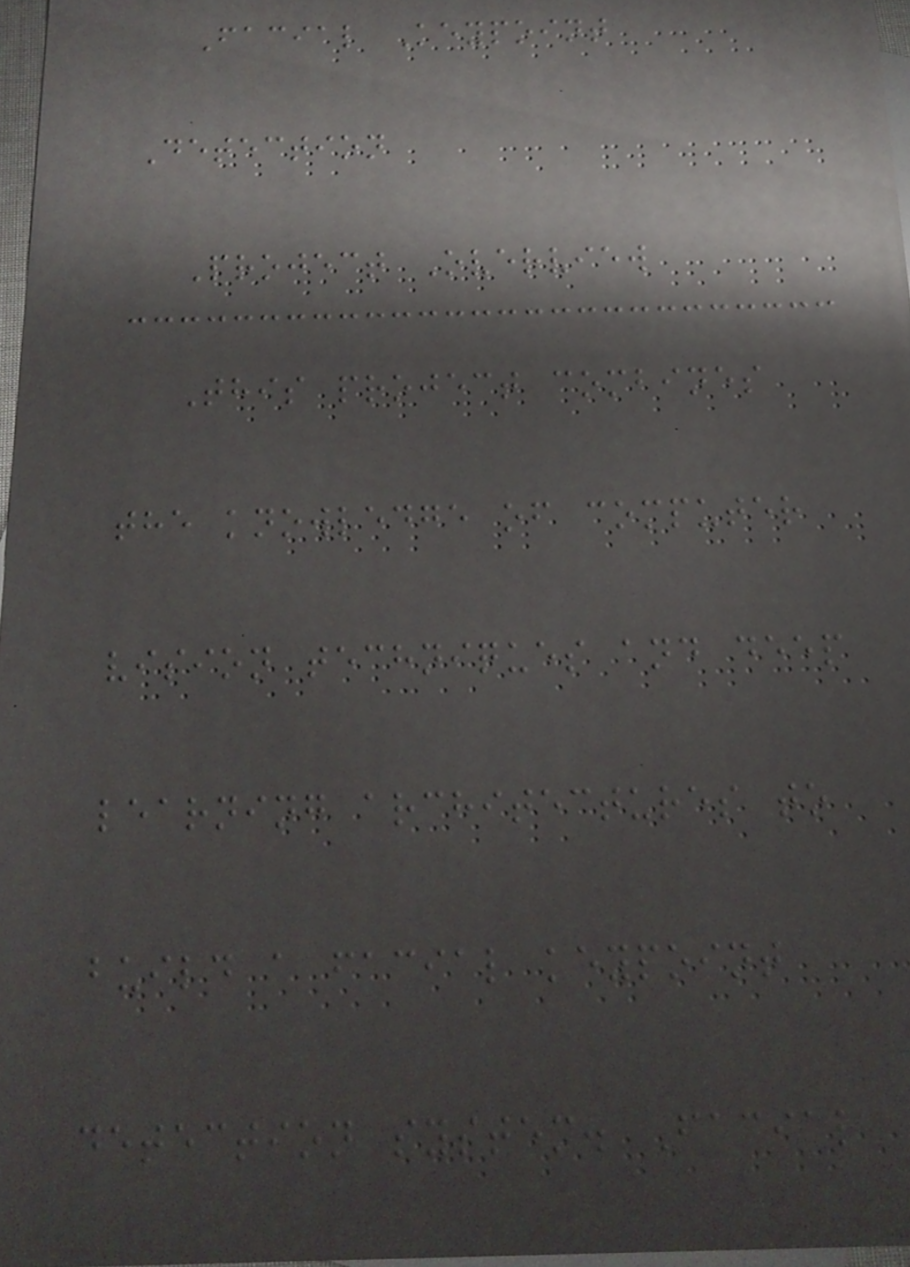Facial Keypoint
Detection
Project Overview
This project combines
the knowledge of computer
vision techniques and deep
learning architectures to
build a facial keypoint
detection system. Facial
